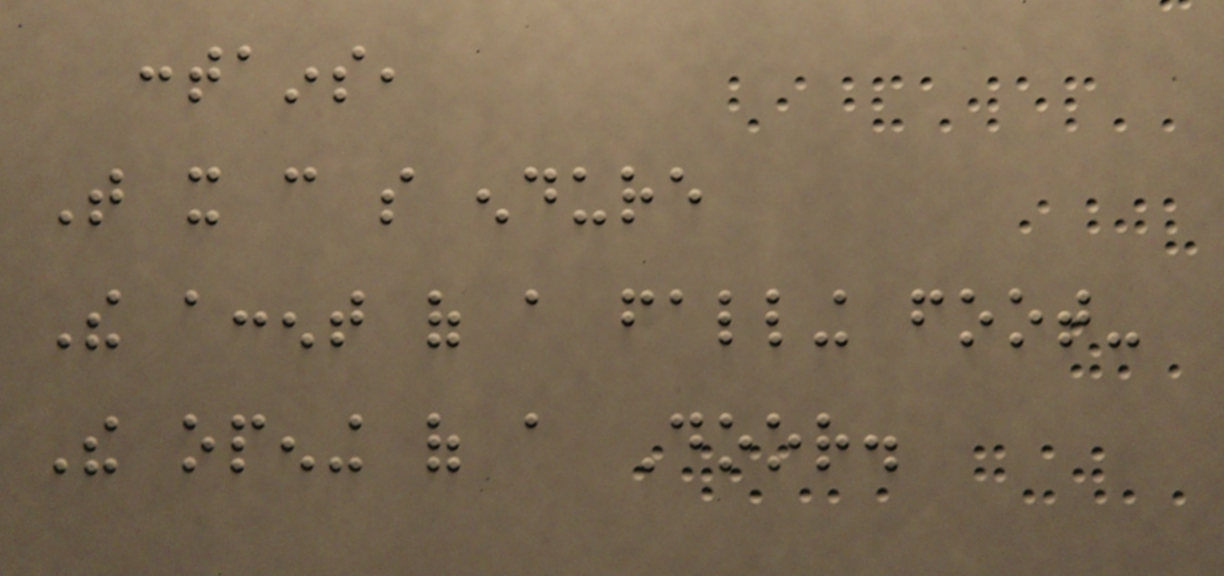contains,
That it can so endure
The accent of a falling foot-
The opening of a Door.
